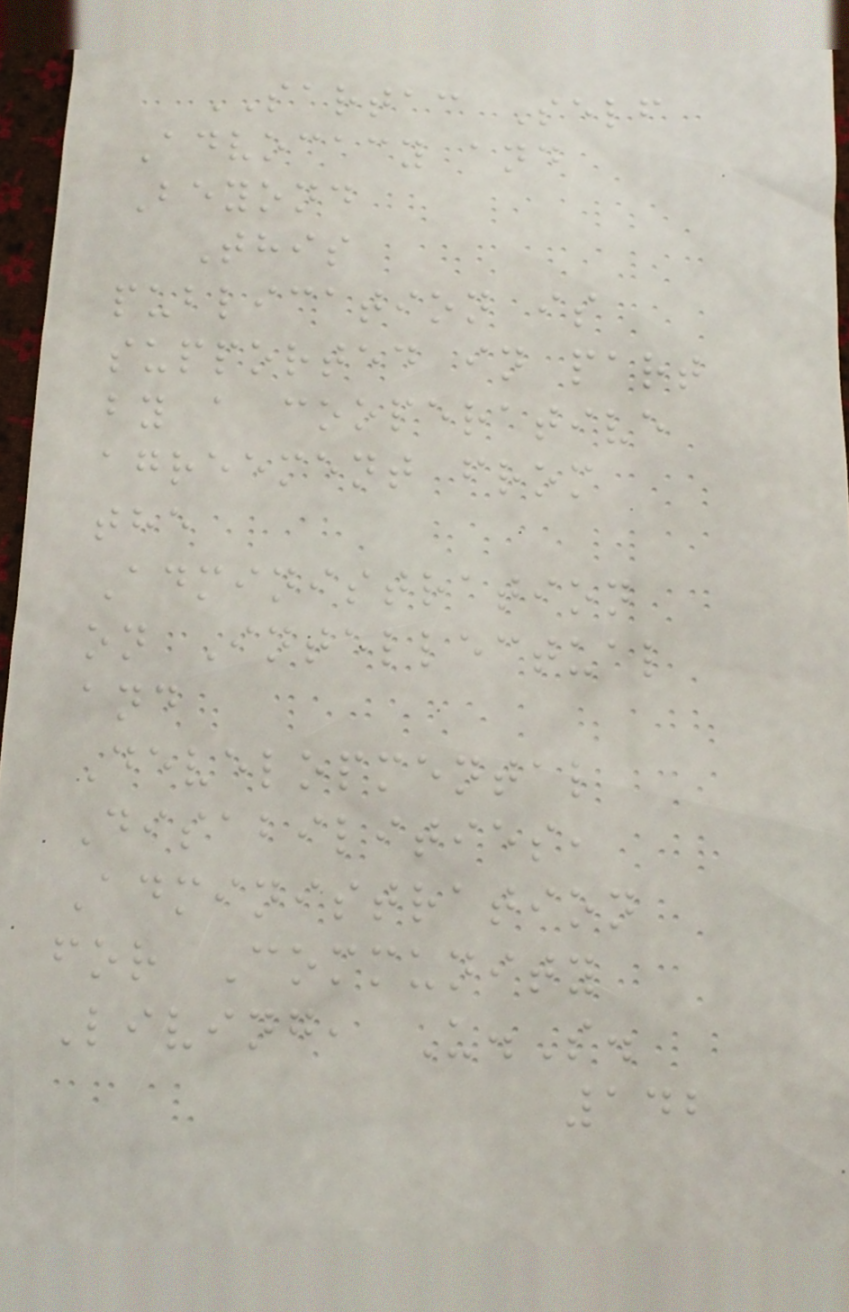SARTAC Self
Advocacy and
Beyond
This
publication is
supported in part
by a cooperative
agreement from
the
Administration
on Intellectual
and
Developmental
Disabilities,
Administration
for Community
Living, U.S.
142
